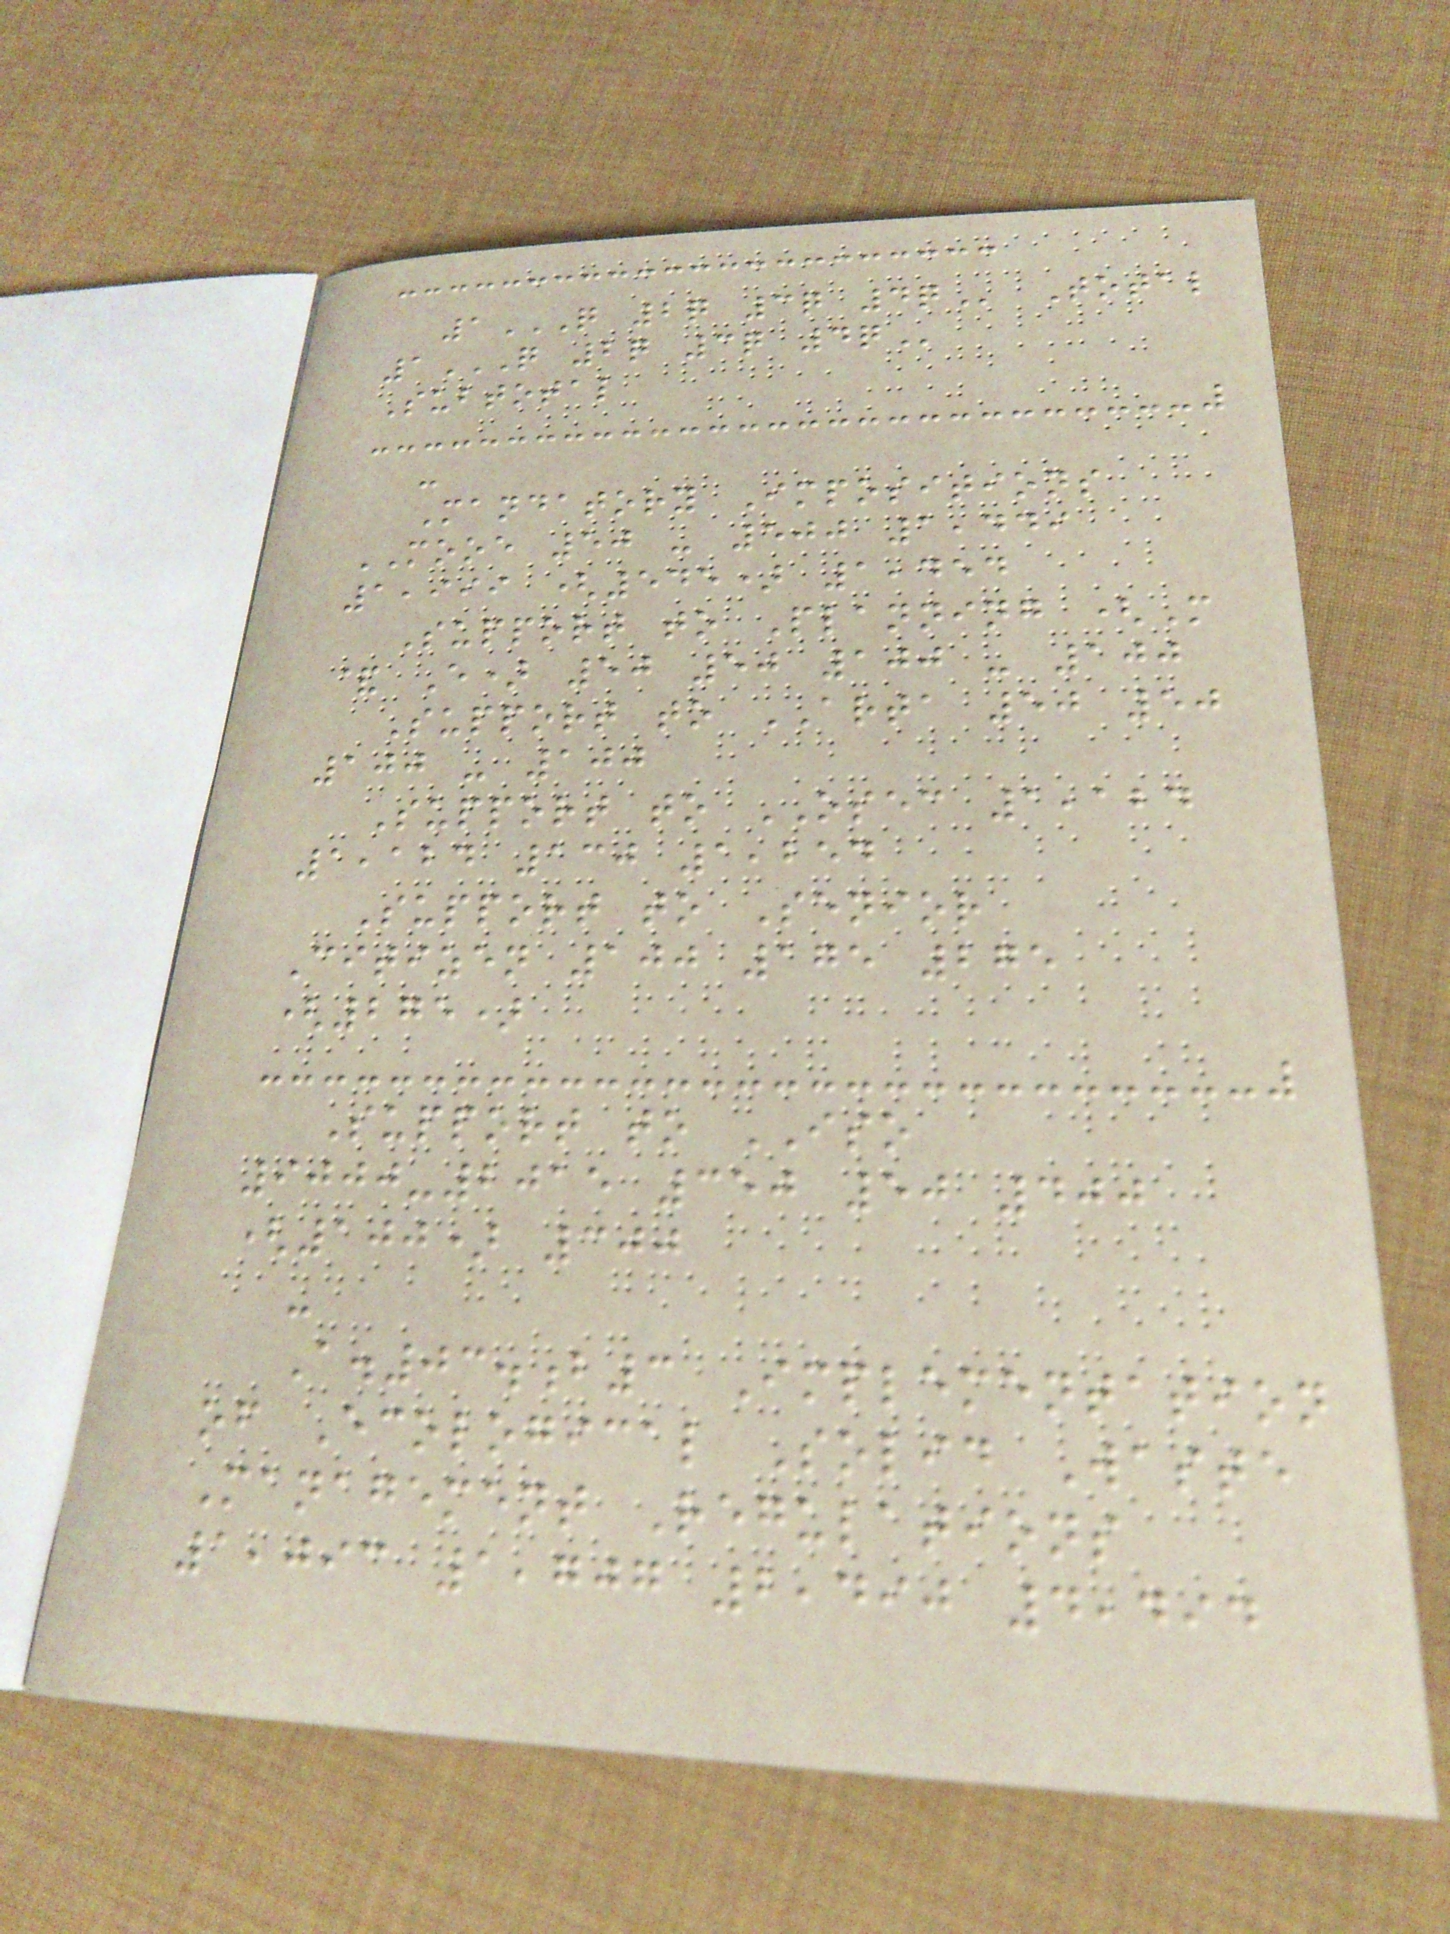1Q 2Q 3Q 4Q Total
1Q 2Q 3Q 4Q
Subtotal
-
Mandatory Impositions
MOOE 50 - 500 1,449
1,999 (545) 1,454
Support to Planning (M
& E) 50 50 100 - 100
Support to ARTA 50 50
100 - 100
Support to OSEC 1,124
1,124 130 1,254
Support to Senior
Citizen 100 175 275
(275)
Support to ISO
9000-2015 350 50 400
(100) 300
-
A.03.b3 Implementation
of Ecological Solid Waste
Management Regulations
1,093 1,707 2,490 4,494
